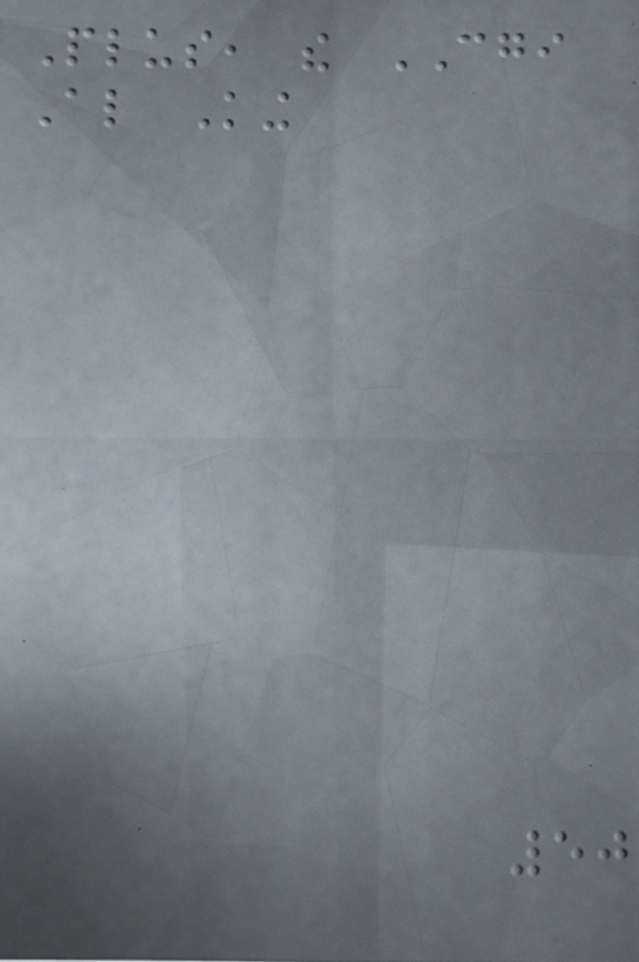Plus, the CGI
Also King
50
